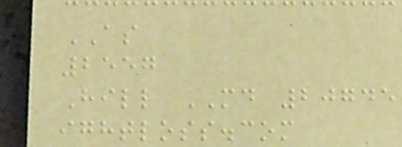AS
2557
Hill MD 20745
ightloss.com
